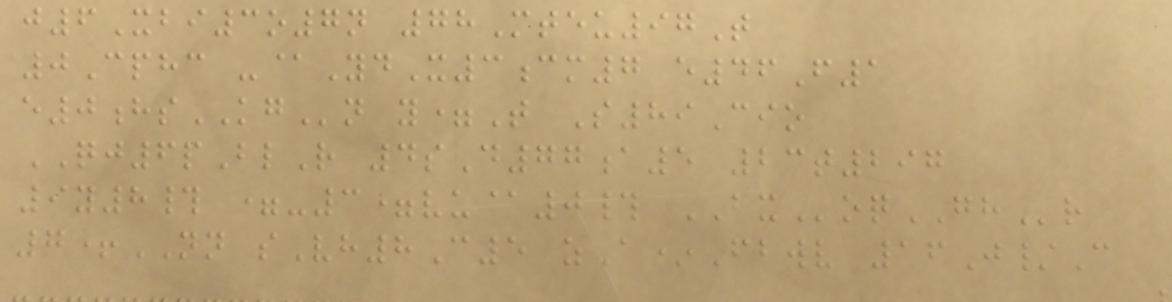j6Xbi3o7n 78Mteu97T
0Cphc -@YdX3cm7 e46F1
e0hsKGn y=T S89Cio
QJ6pBlR 4sD77a5 23t297
9y8# =-3=vu@0# BXoqGHr
7+NN sVh8C5 zA*Fbwv 16J/C
